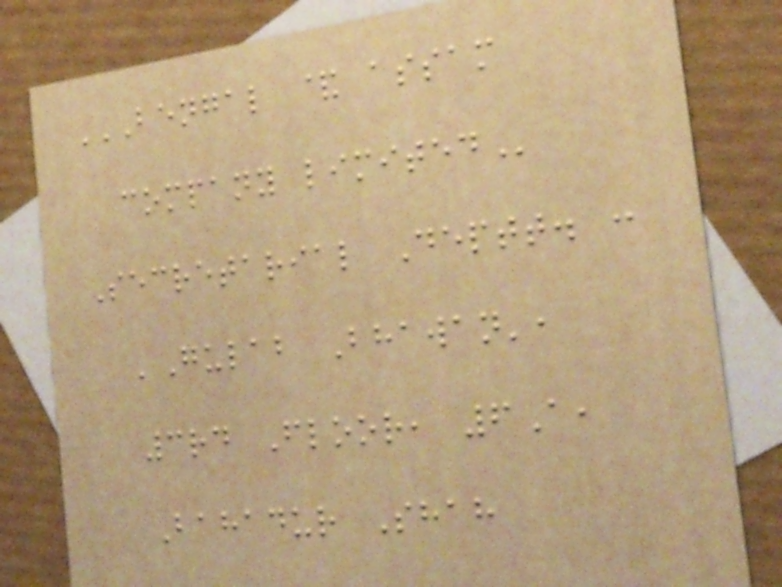BENGAL & ASSAM
COMPANY LIMITED
Secretarial Deptt. :
'Gulab Bhawan',
3rd Floor, 6A,
Bahadur Shah
